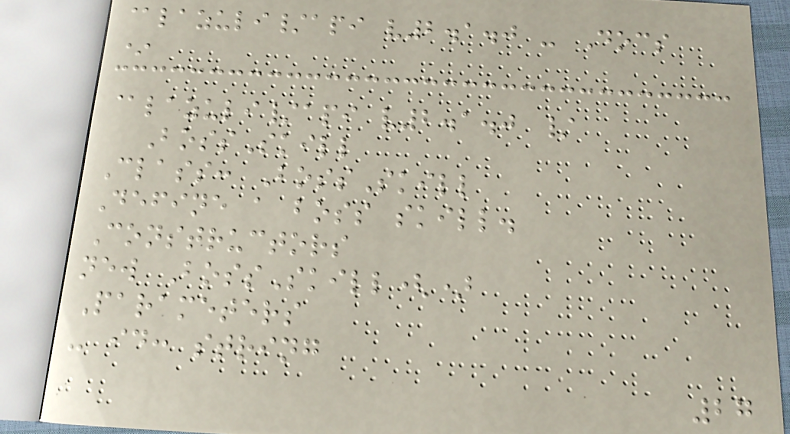@lazuli/api v2.1.0 - Docs
*
@lazuli/api v2.1.0 /
BossSkill
Class: BossSkill
Define a boss skill.
Constructors
new BossSkill()
Parameters
- id: string
27
